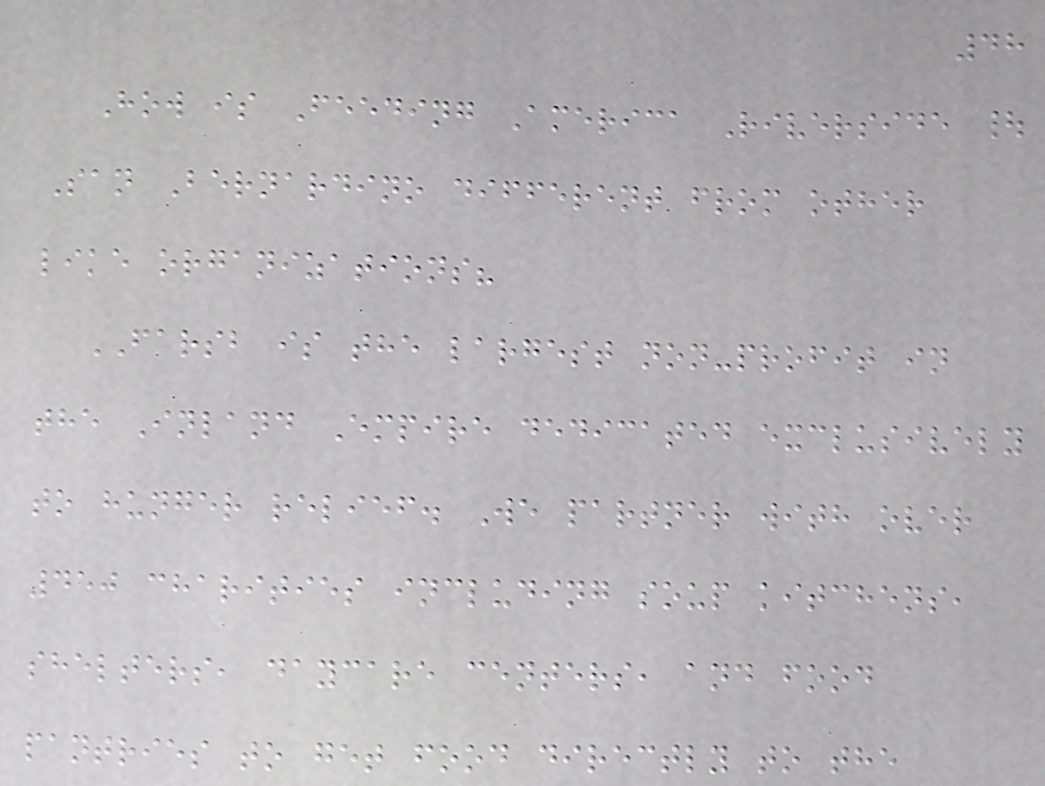48
How is Feeding America Riverside |
San Bernardino different from other
like organizations?
FARSB is the largest non-profit in
the Inland Empire dedicated exclusively
to hunger relief. We partner with over
450 charities including soup kitchens,
shelters, daycare centers, and food
pantries to get food directly to the
